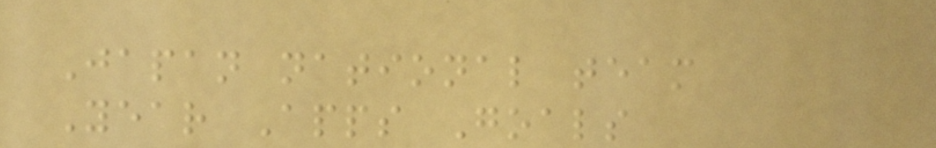Japan national team
Year Apps Goals
